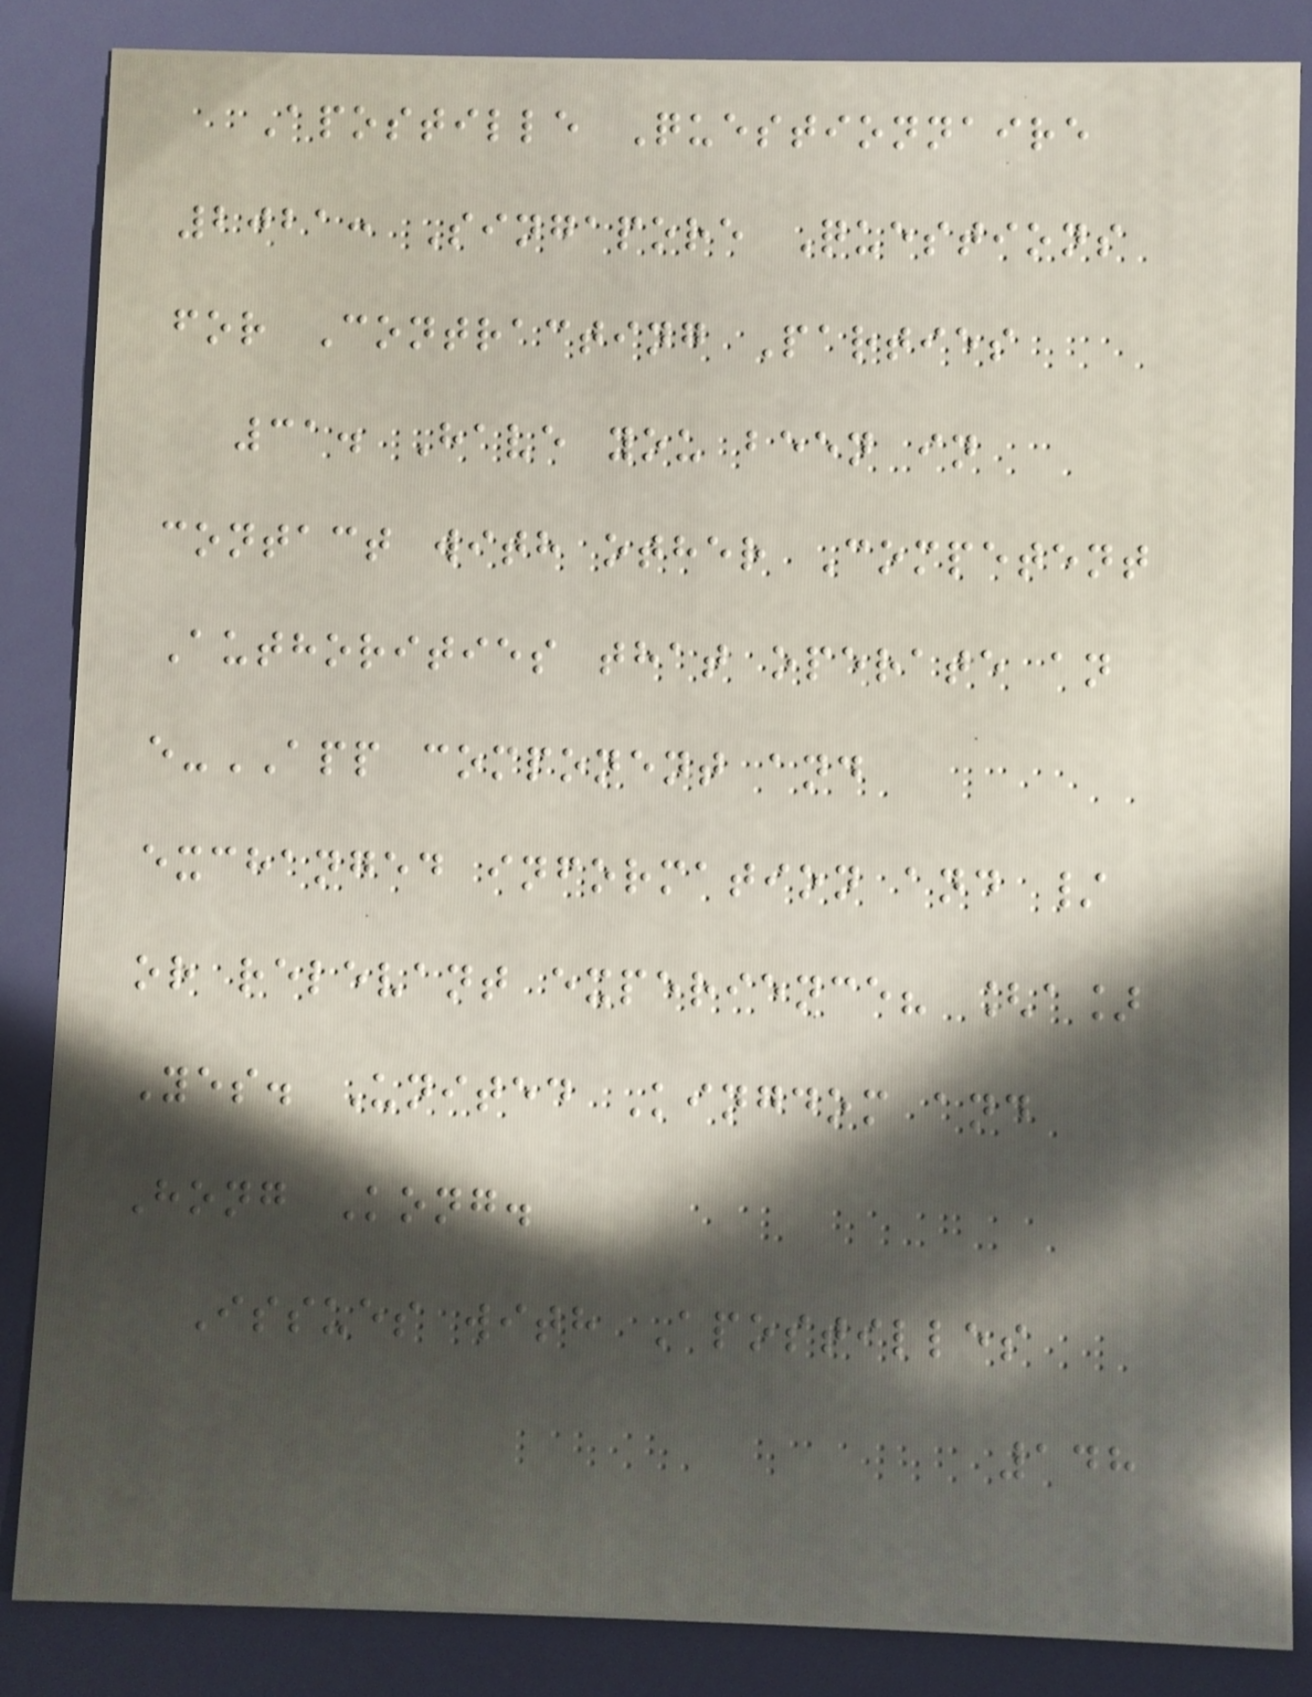Apostille Questionnaire
2021: Singapore Questions
for Contracting Parties
31. Have you been in
contact with other Competent
Authorities that operate an
e-APP component and
exchanged information and /
or relevant experience? [a]
Yes. United Kingdom and
Hong Kong.
Issues with Apostilles
148
